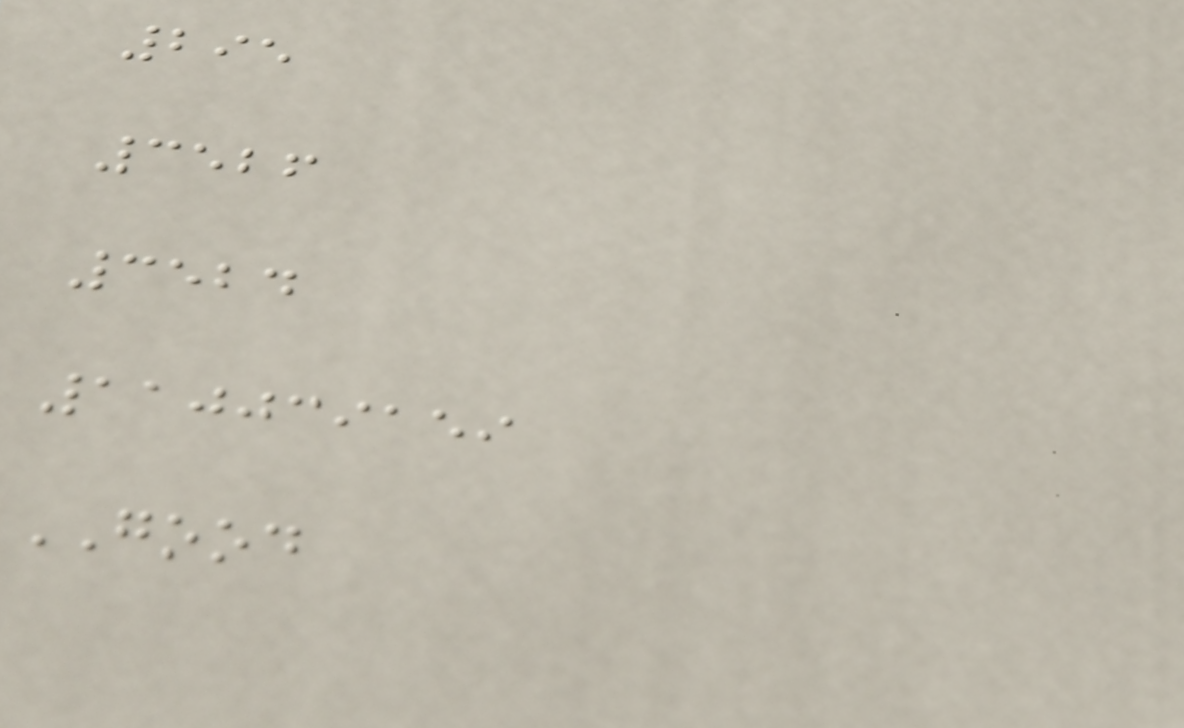295
3526
3524
110039159
GOOD
